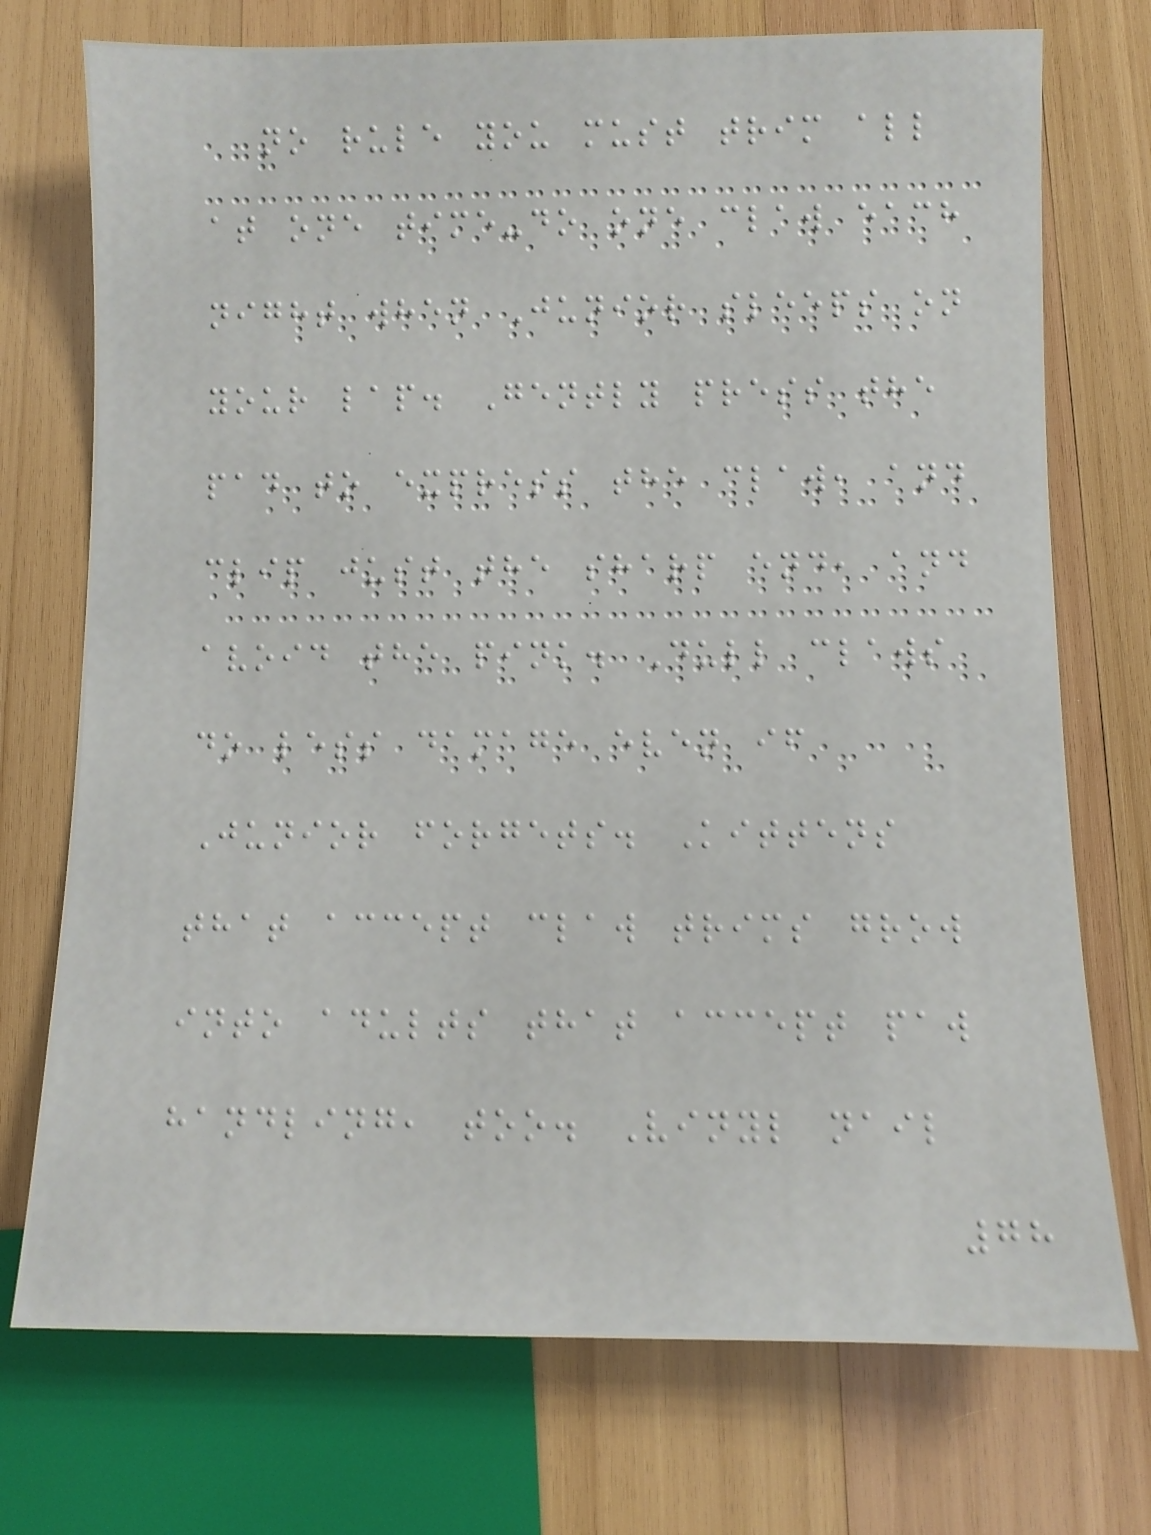no rule you must trim all
at one time-do one claw each
night when Junior sleeps on
your lap. Gently press the
pad to express the claw, and
clip just the sharp end, and
avoid the pink. Dull claws
do less damage even if
Junior forgets. Kittens
that accept claw trims grow
into adults that accept paw
handling, too. Vinyl nail
78
